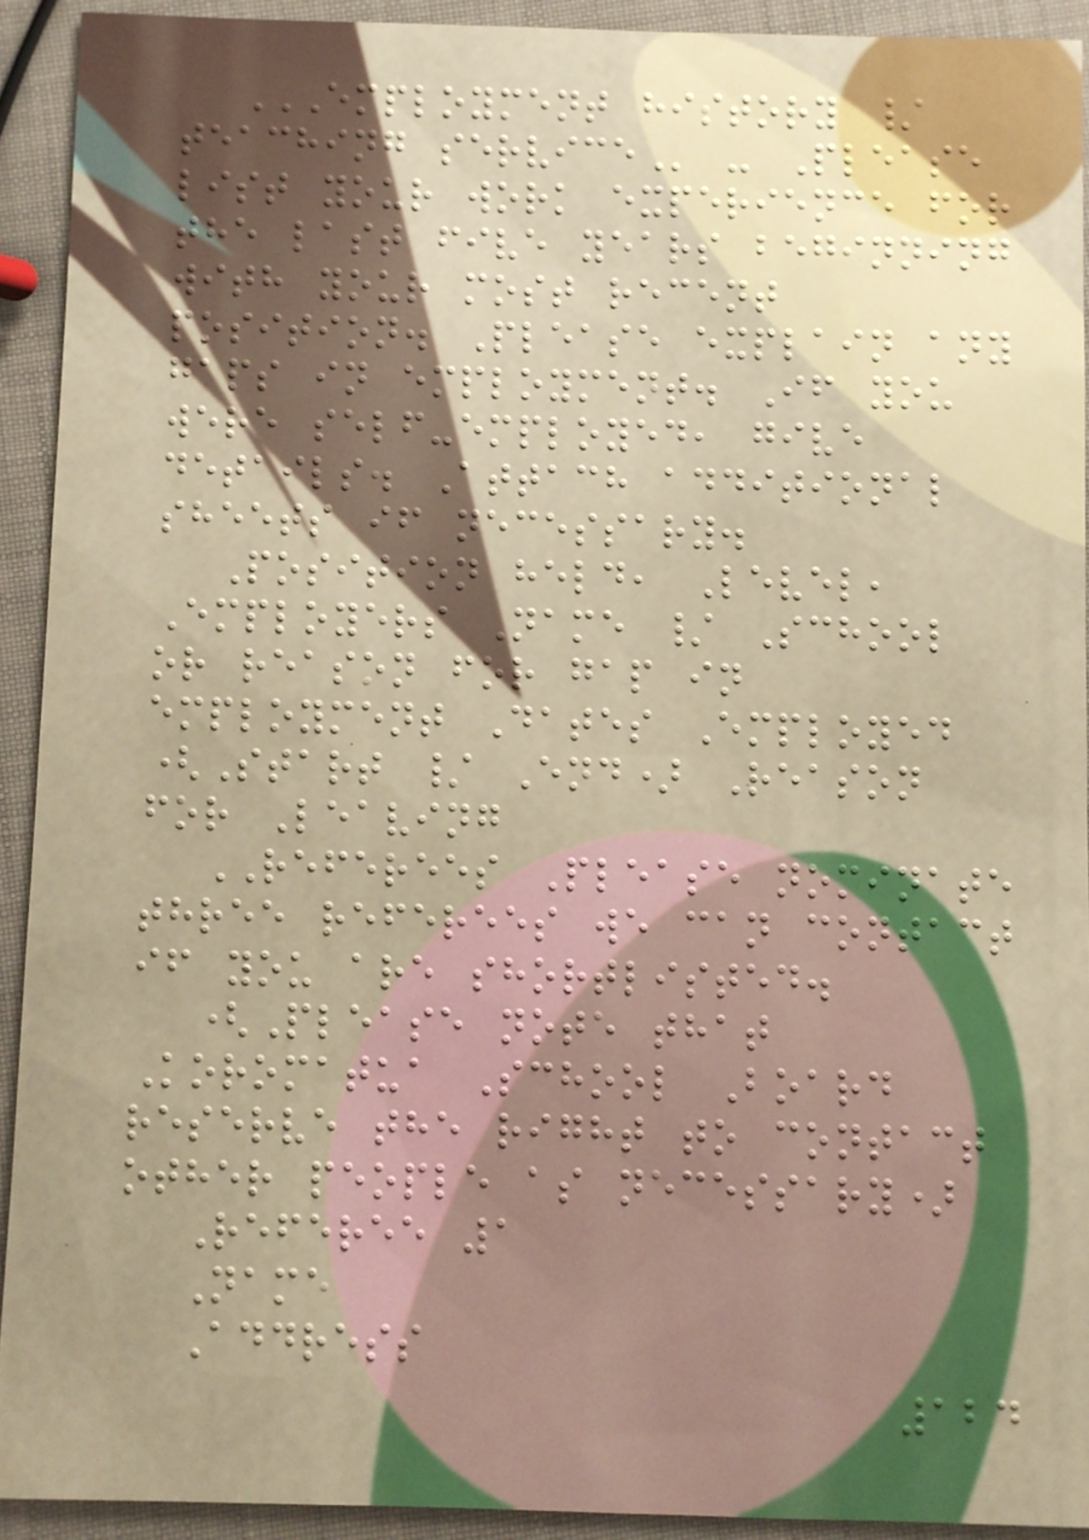EMPLOYMENT HISTORY /
TEACHING SERVICE - Please
list your work experience for
the last five years beginning
with your most recent
position. Please explain any
gaps in employment. If you
were self-employed, give
details. Attach additional
sheets if necessary.
Position held, Level,
Employers Name / School
or reason for gap in
employment Dates Employed
(Start / End) Reason
for Leaving
REFEREES Please nominate
three referees we can contact
if you are shortlisted.
(Please note that
Koromatua School Board
reserve the right to contact
other people as necessary)
Referee 1
Name
Address
124
